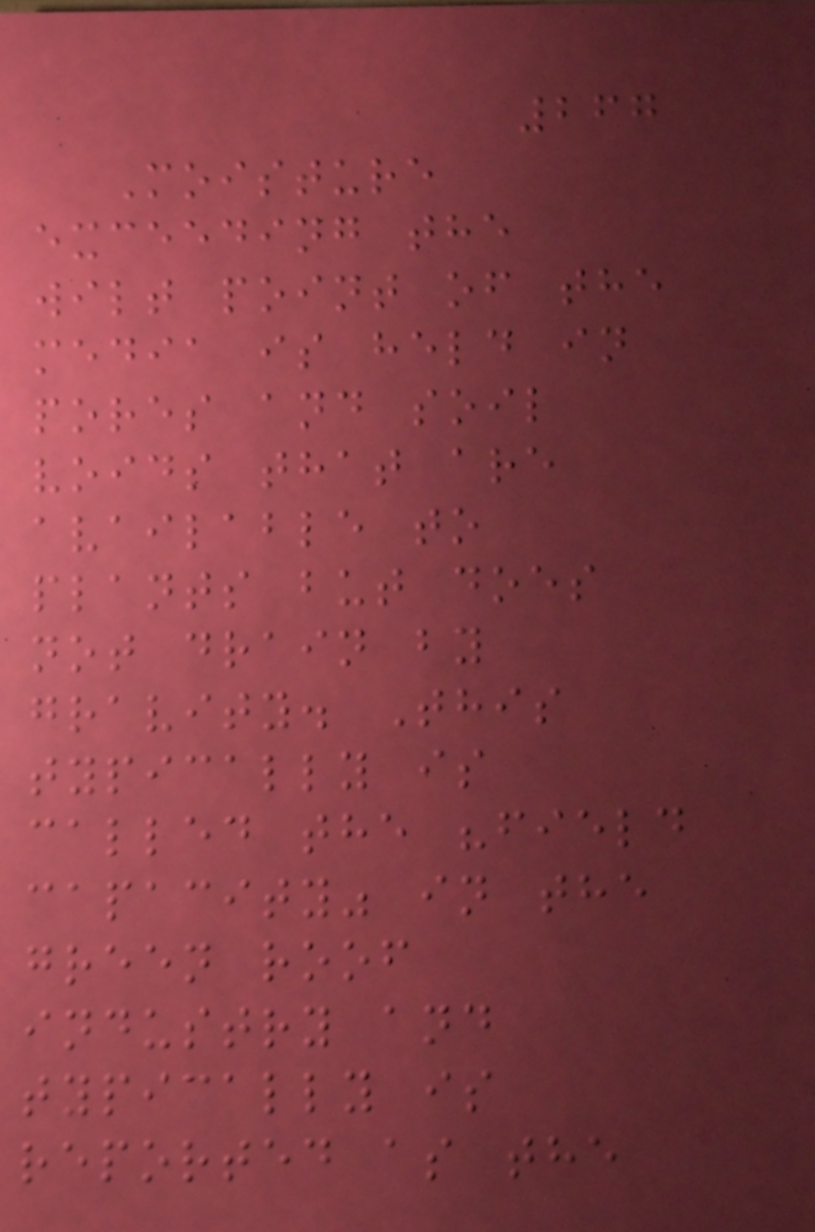267
Moisture
exceeding the
wilt point of the
media is held in
pores and soil
voids that are
available to
plants but does
not drain by
gravity. This
typically is
called the "field
capacity" in the
green roof
industry and
typically is
reported as the
